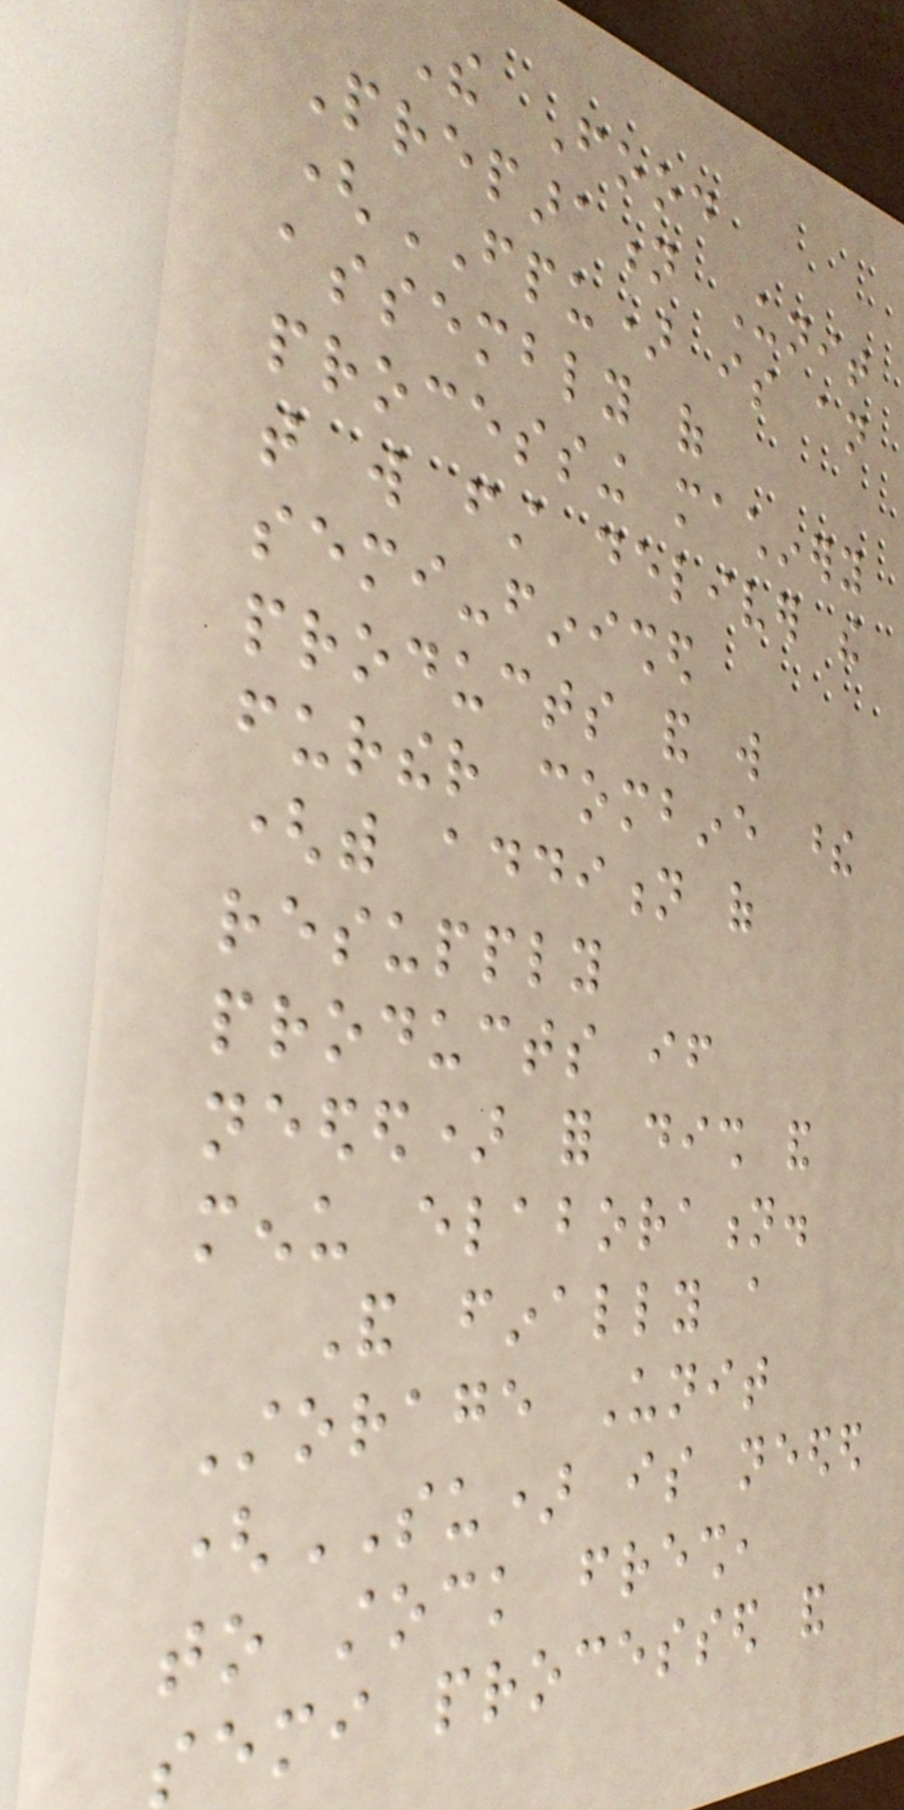The Food
Preparation Unit
(FPU) is an
assembly of
processing machinery
that will first deliver the
semi-finished
products and will
further combine these
(with addition of
resupply
products if
needed) for dish and
menu elaboration.
And finally a
Storage Unit
(SU) is needed
to stock fresh,
semi processed and
